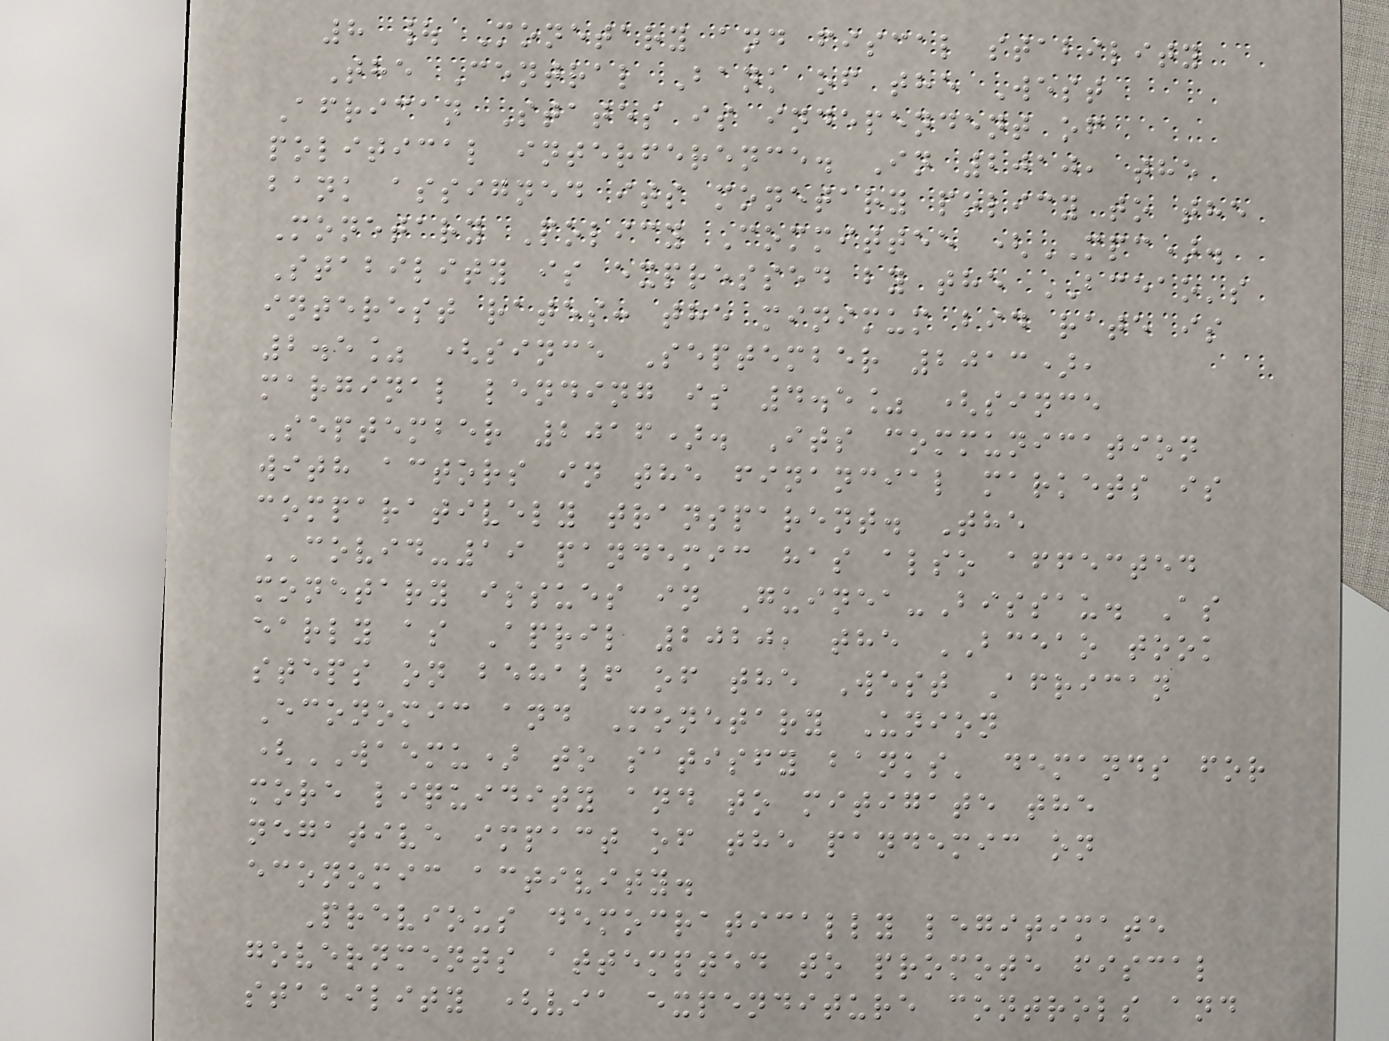8 | Monetary and fiscal stability
The Central Bank of the West
African States is independent of
political interference. In 2010, the
bank assigned its monetary policy to the
Monetary Policy Committee (MPC).
Stability is expressed by the BCEAO's
interest rates: the minimum bid rate is
2.5% (since September 2013),
marginal lending is 4.5% (since
September 2016). Its communication
with actors in the financial markets is
comparatively transparent. The
COVID-19 pandemic has also affected
monetary issues in Guinea-Bissau. As
early as April 2020, the BCEAO took
steps on behalf of the West African
Economic and Monetary Union
(WAEMU) to satisfy banks' demands for
more liquidity and to mitigate the
negative impact of the pandemic on
economic activity.
Previous democratically legitimate
governments attempted to promote fiscal
stability (via expenditure controls and
